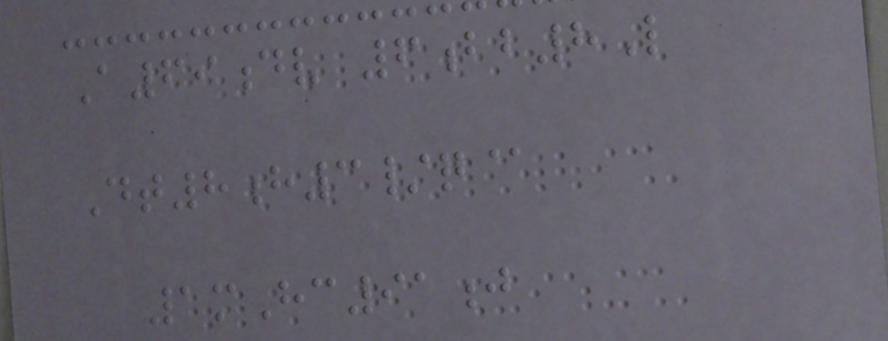A69dv 6bb8L
Dt8h3/q@
1mHc91j
